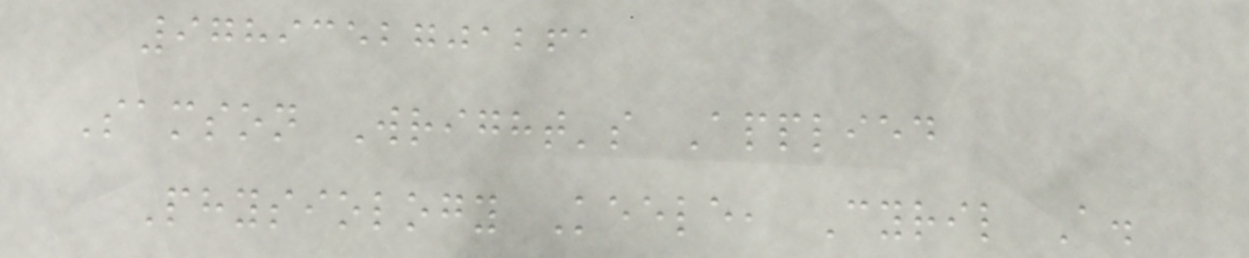9789352701261
Samson Wright's Applied
Physiology Keele, Cyril A.
